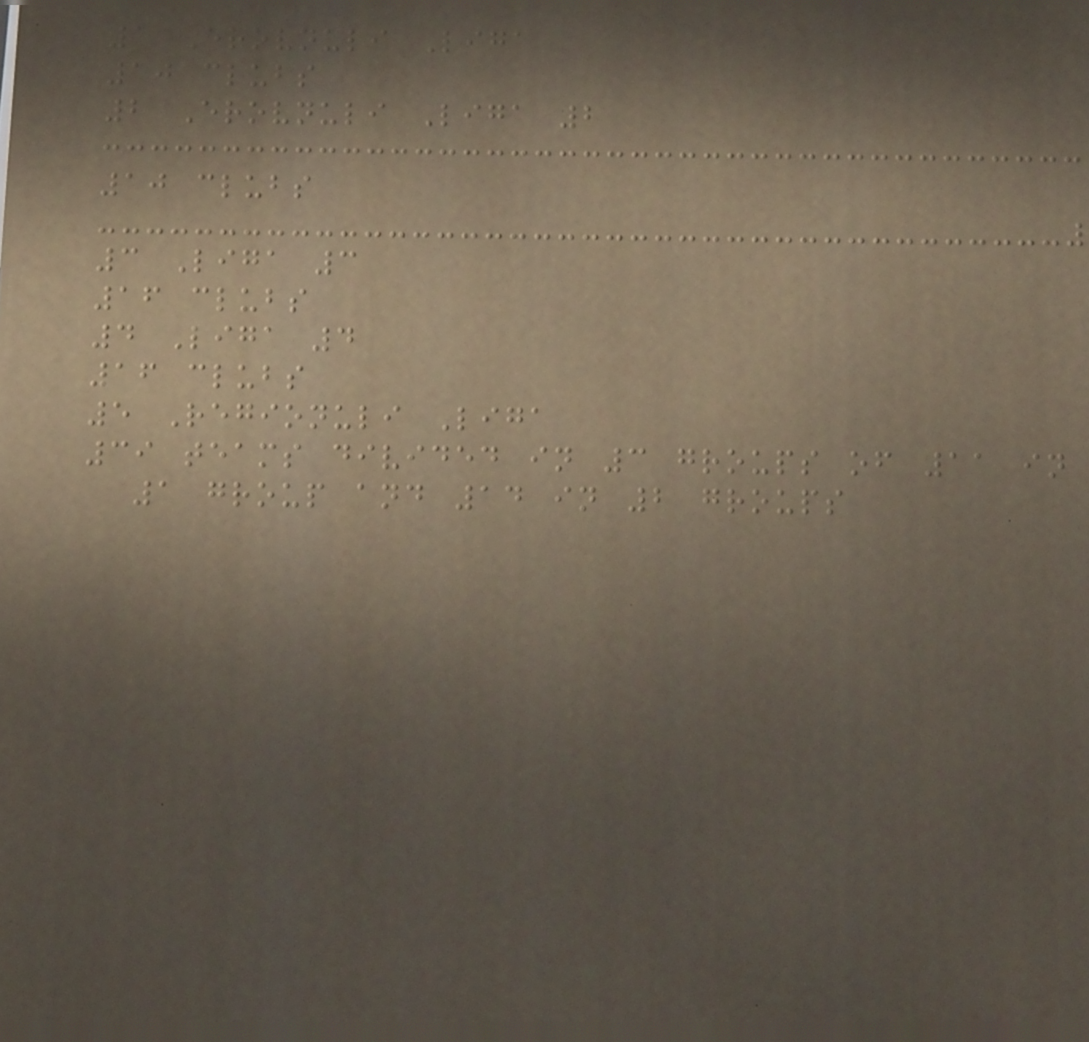1 Erovnuli Liga
10 clubs
2 Erovnuli Liga 2
10 clubs
3 Liga 3
16 clubs
4 Liga 4
16 clubs
5 Regionuli Liga
39 teams divided in 3 groups of 11 in
1 group and 14 in 2 groups
